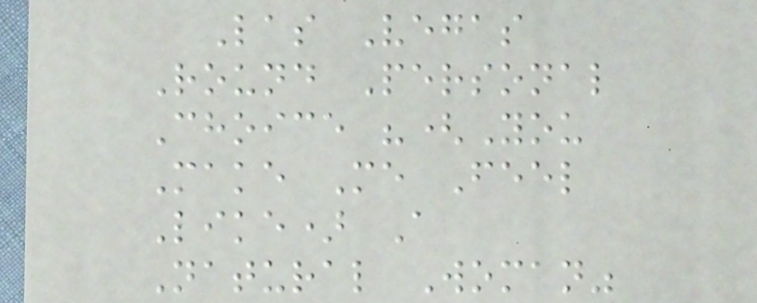Las Vegas
Round Personal
Choice "(You
Make Me Feel
Like) A
Natural Woman"
